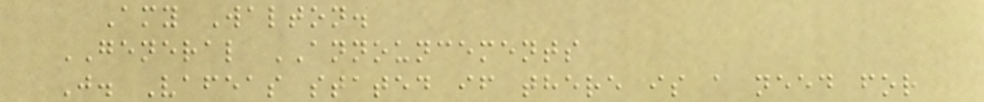Amy Walton.
GENERAL ANNOUNCEMENTS
J. Vafeas stated if there is a need for
